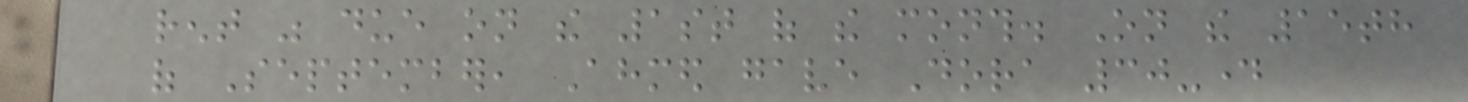rent was due on the 1st of the month. On the 15th
of September, Ahmed gave Dora 30-day
